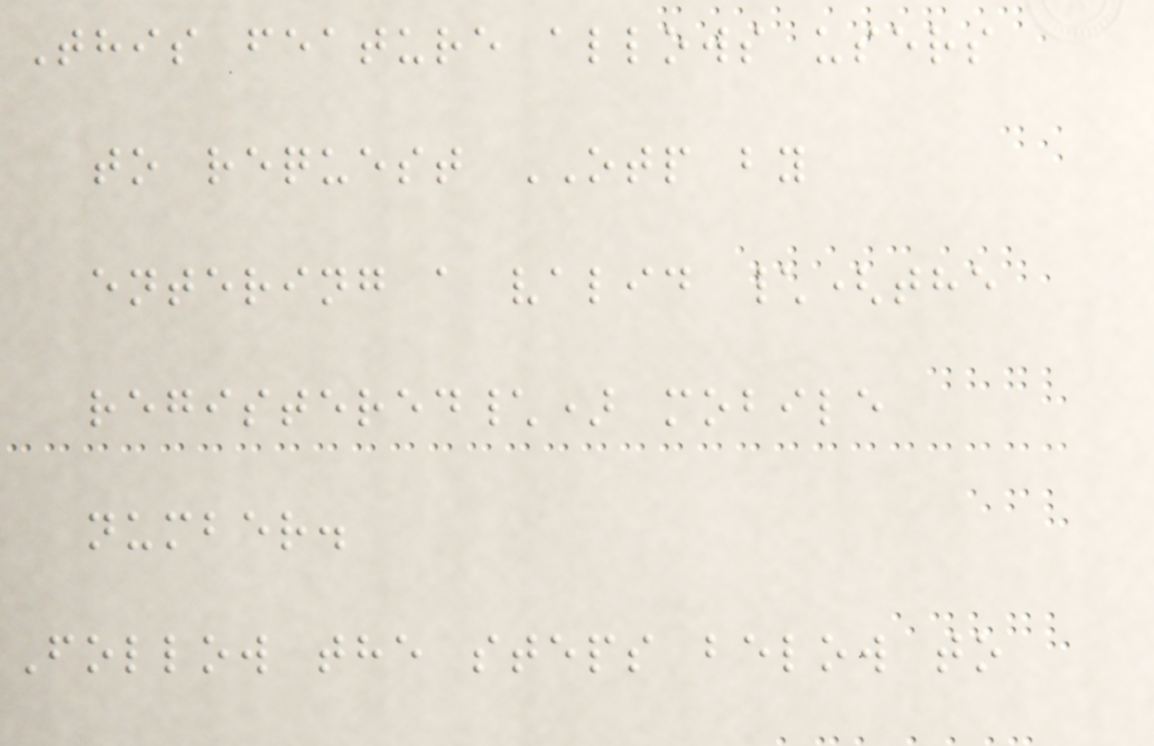This feature allows users
to request OTP by
entering a valid \(the
registered\) mobile
number.
Follow the steps below to
